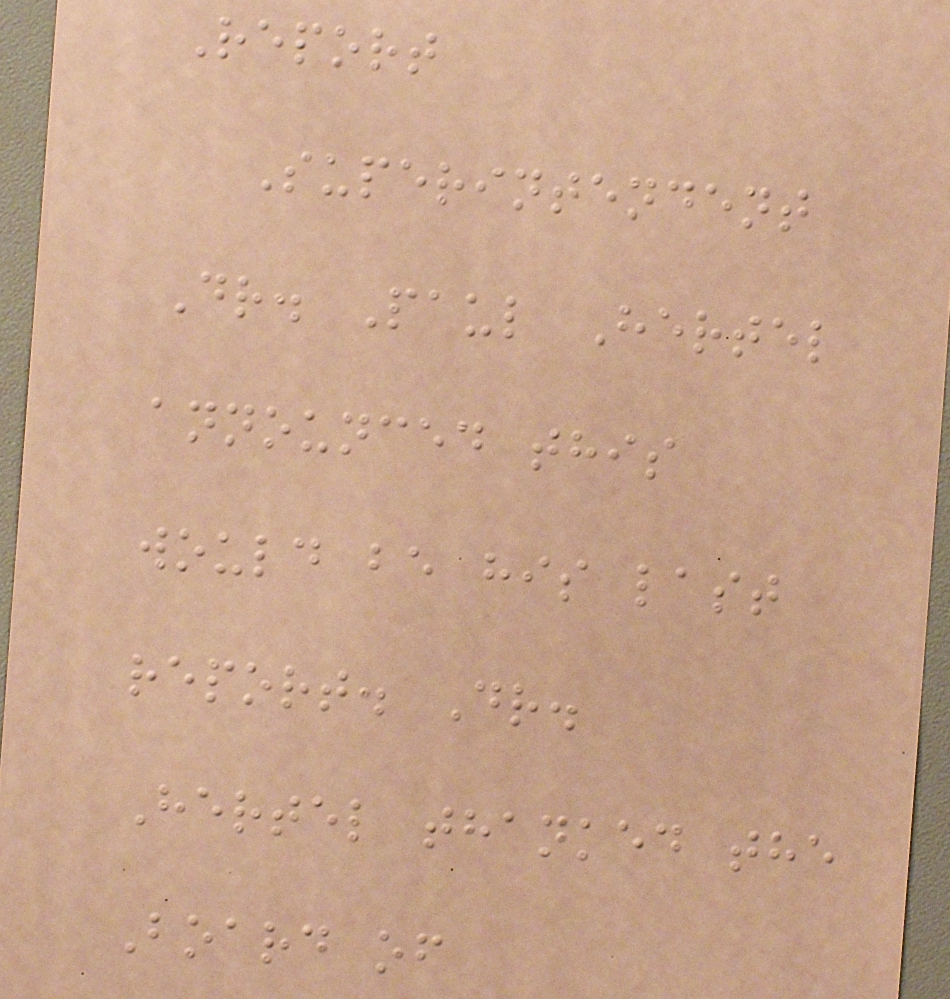Report
Superintendent
Dr. Paul Hertel
announced this
would be his last
report. Dr.
Hertel thanked the
Board of
